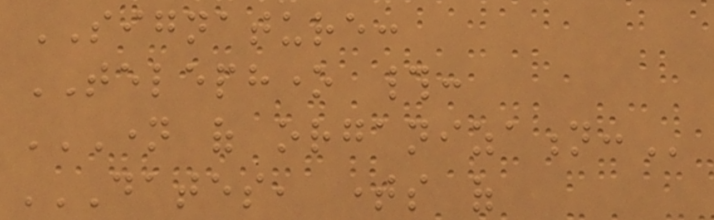SIGNATURE:
TELEPHONE #:
NAME OF ORGANIZATION:
DATES, TIMES OF
